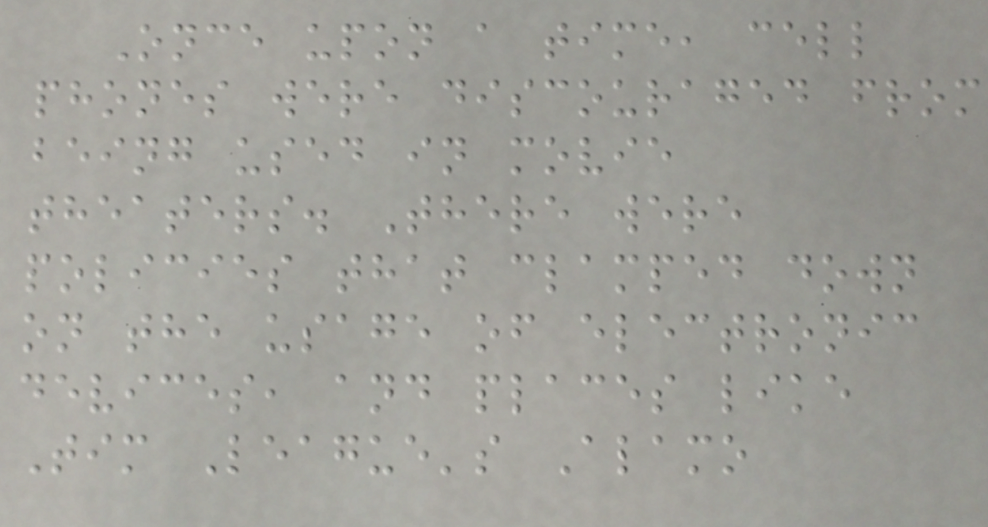Once upon a time, cell
phones were discouraged from
being used in movie
theaters. There were
policies that clamped down
on the usage of electronic
devices, and places like
Tim League's Alamo
